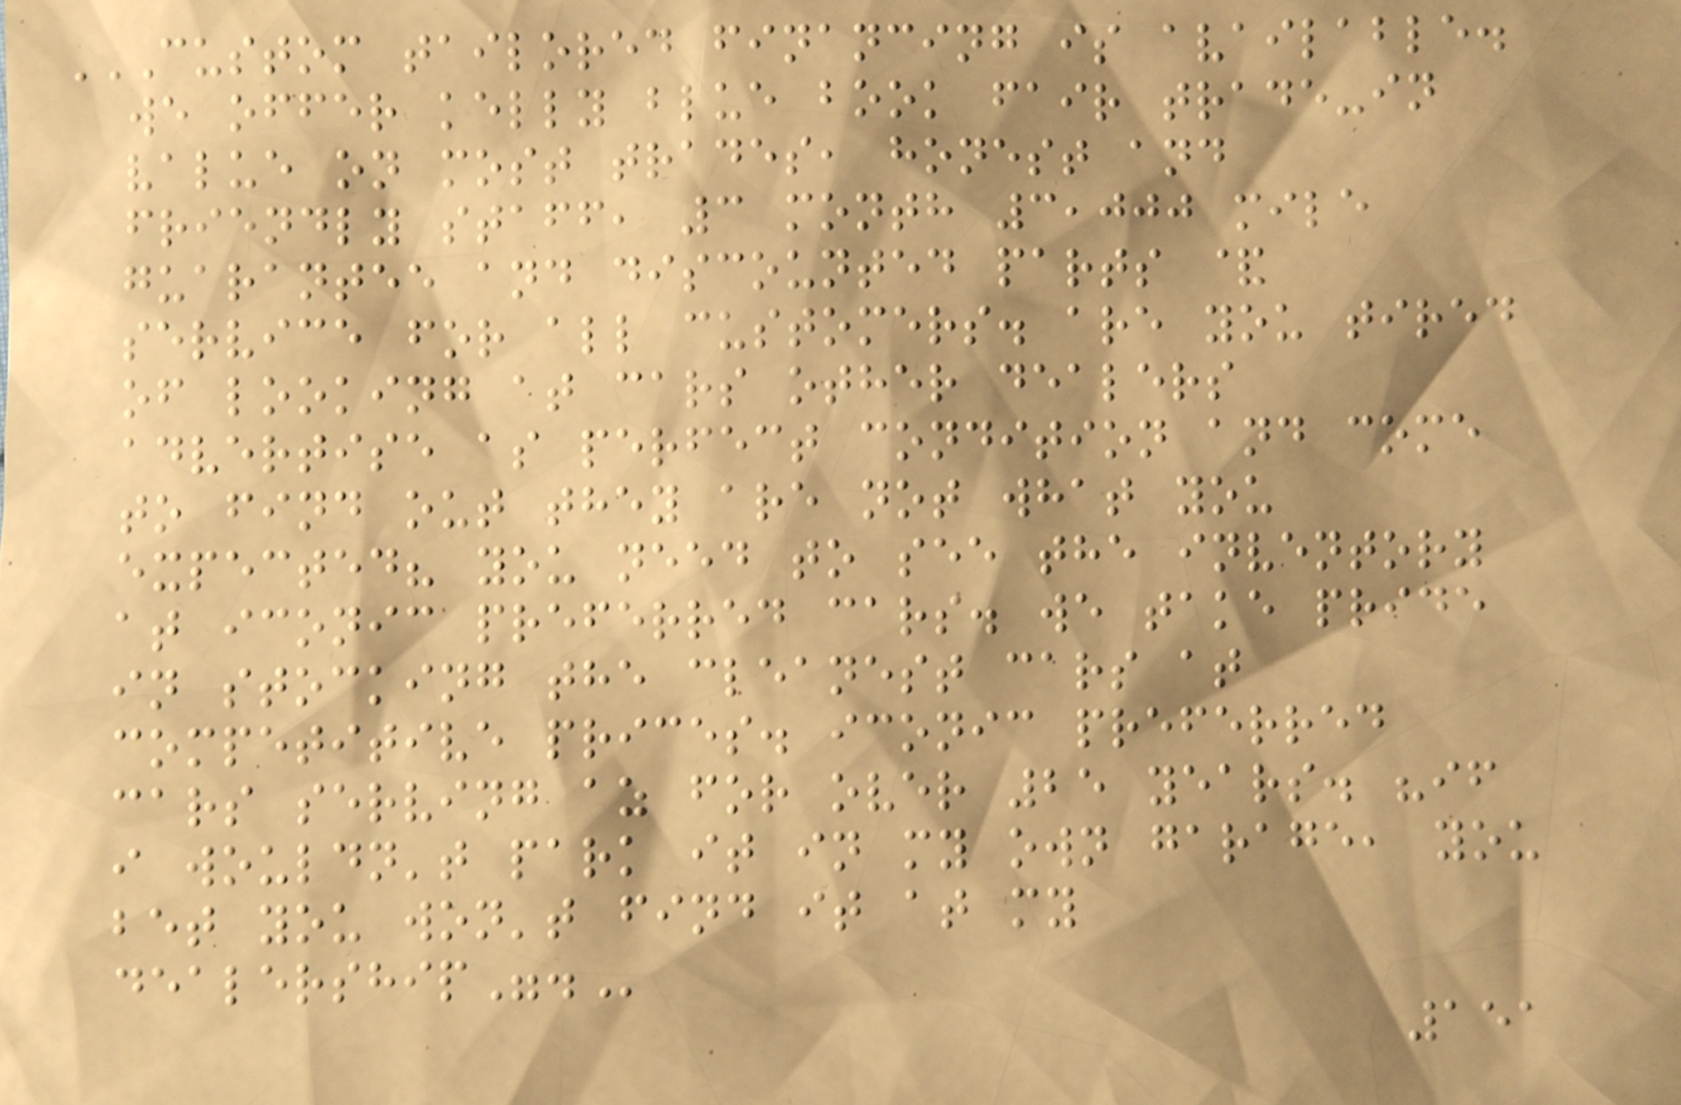CUSTOM TAILORED FINANCING IS AVAILABLE.
WE OFFER KELLY BLUE BOOK FAIR TRADE-IN
VALUE ON MOST TRADES, HONEST AND
FRIENDLY STAFF, 3 MONTH 3,000 MILE
GUARANTEE AND DISCOUNTED PARTS &
SERVICE FOR ALL CUSTOMERS. ARE YOU TIRED
OF LOOKING AT CARS OTHER DEALERS
ADVERTISE AS PERFECT CONDITION AND COME
TO FIND OUT THEY ARE NOT WHAT YOU
EXPECTED? YOU NEED TO SEE THE INVENTORY
AT ICONIC PREFERRED CARS. WE TAKE PRIDE
IN STOCKING THE CLEANEST CARS AT
COMPETITIVE PRICES. ICONIC PREFERRED
CARS SERVING AZ FOR OVER 25 YEARS. "IF
I WOULDN'T PARK IT IN MY OWN GARAGE, YOU
BET YOU WON'T FIND IT AT MY
DEALERSHIP".
151
